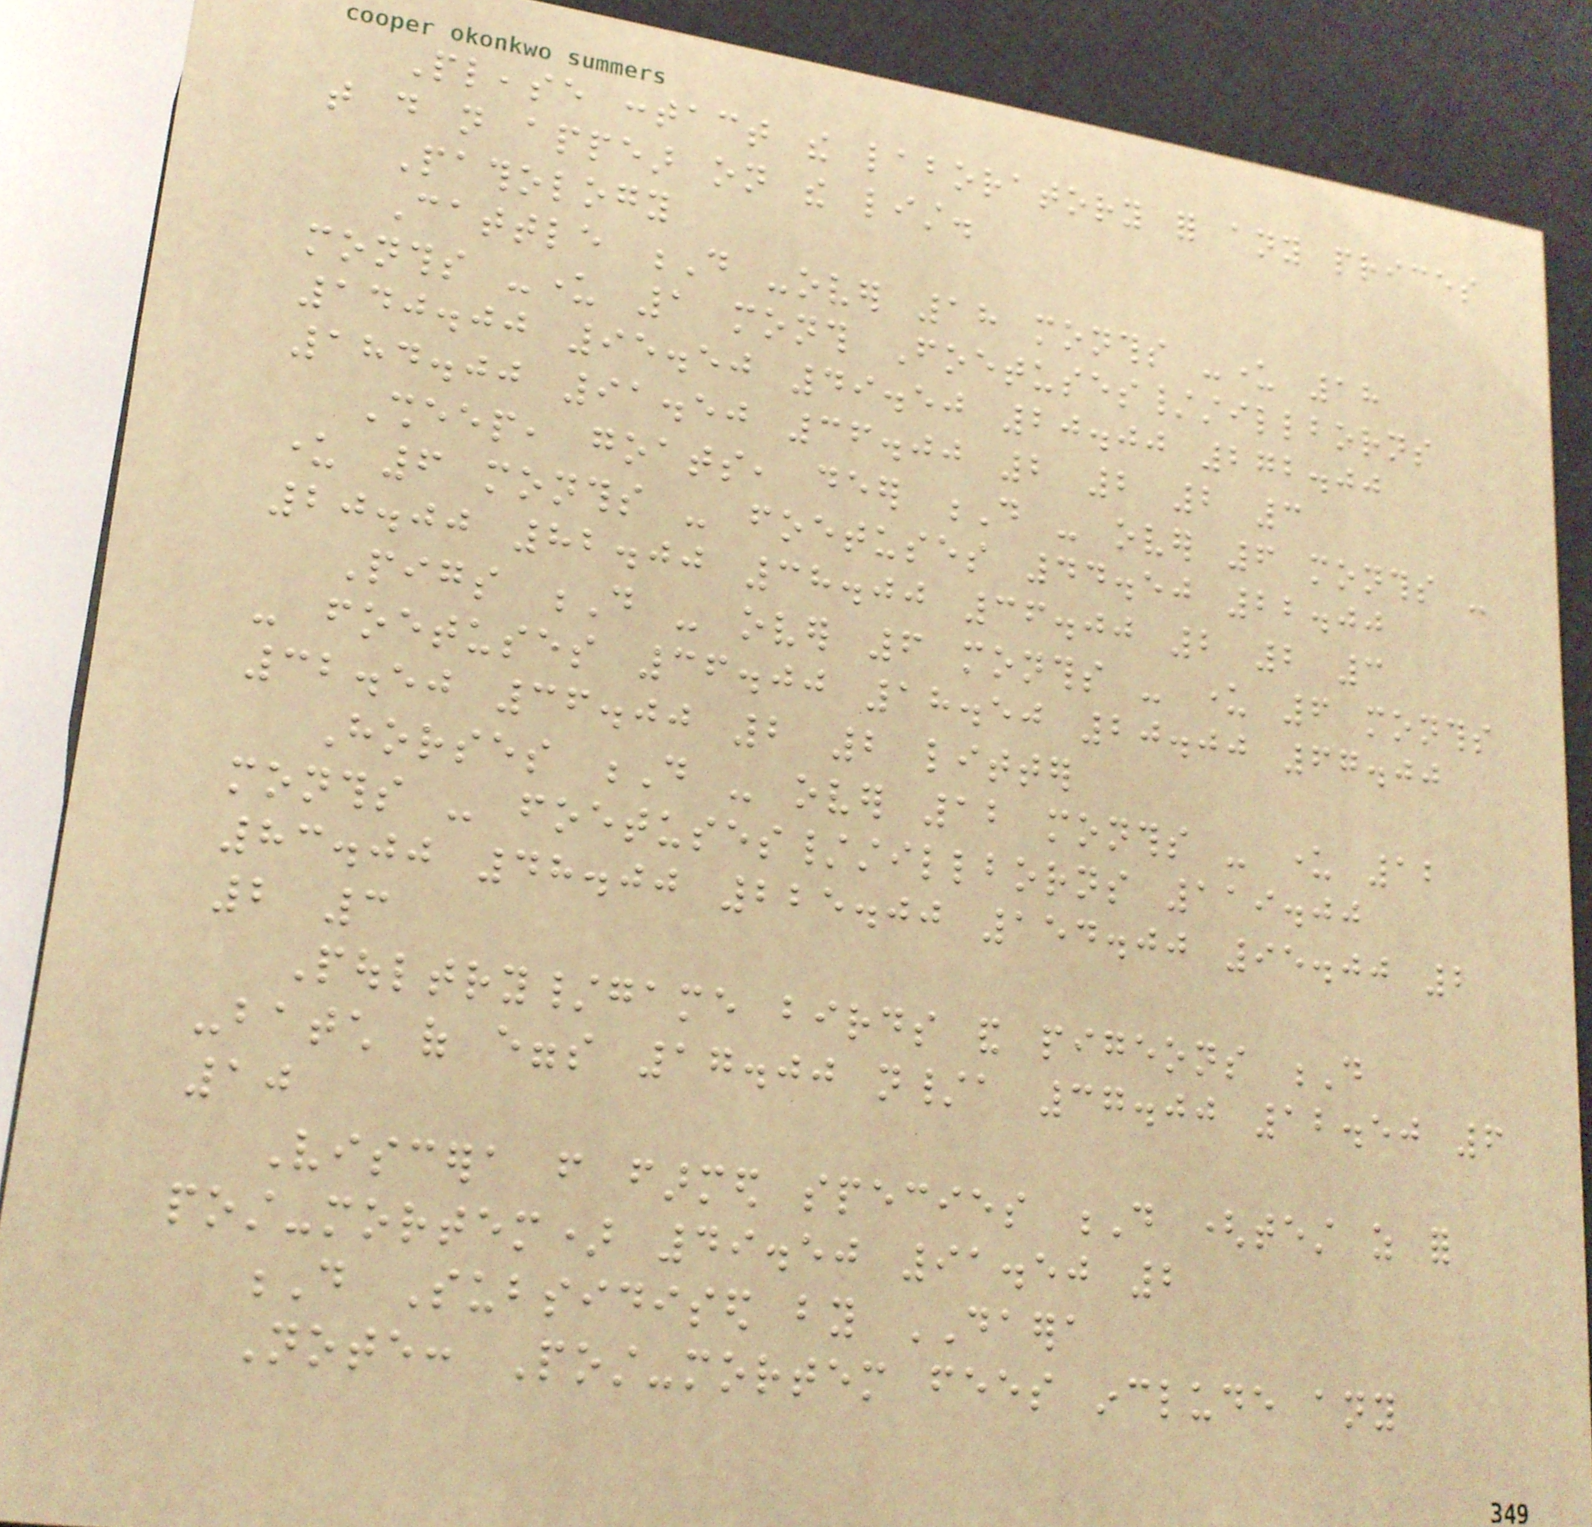Please contact the laboratory for any prices
that do not appear on the list.
Pathology
Cattle D -over 18 months -under 18
months -under 1 month Foetuses/stillborns
140.00 95.50 49.50 20.00 272.00
184.00 91.50 36.00 2 2 2 3
Sheep, goats, deer D - over 6 months -
under 6 months - foetuses 44.50 22.00
20.00 82.00 38.00 36.00 2 2 3
Pigs D - over 6 months - under 6 months
- foetuses 36.00 18.50 20.00 67.00
32.50 36.00 2 2 litter
Horses D - over 12 months - under 12
months - foetuses/stillborns 119.00
83.00 48.00 225.00 154.00 95.00 2
2 3
Poultry/game birds and pigeons D
-batch of eggs 17.00 n/a 37.00 12.50 6
10
Viscera from farmed species D (test as for
post-mortem) 49.50 91.50 2
D Subsidised by DAERA
Note: Post-mortem fees include any
